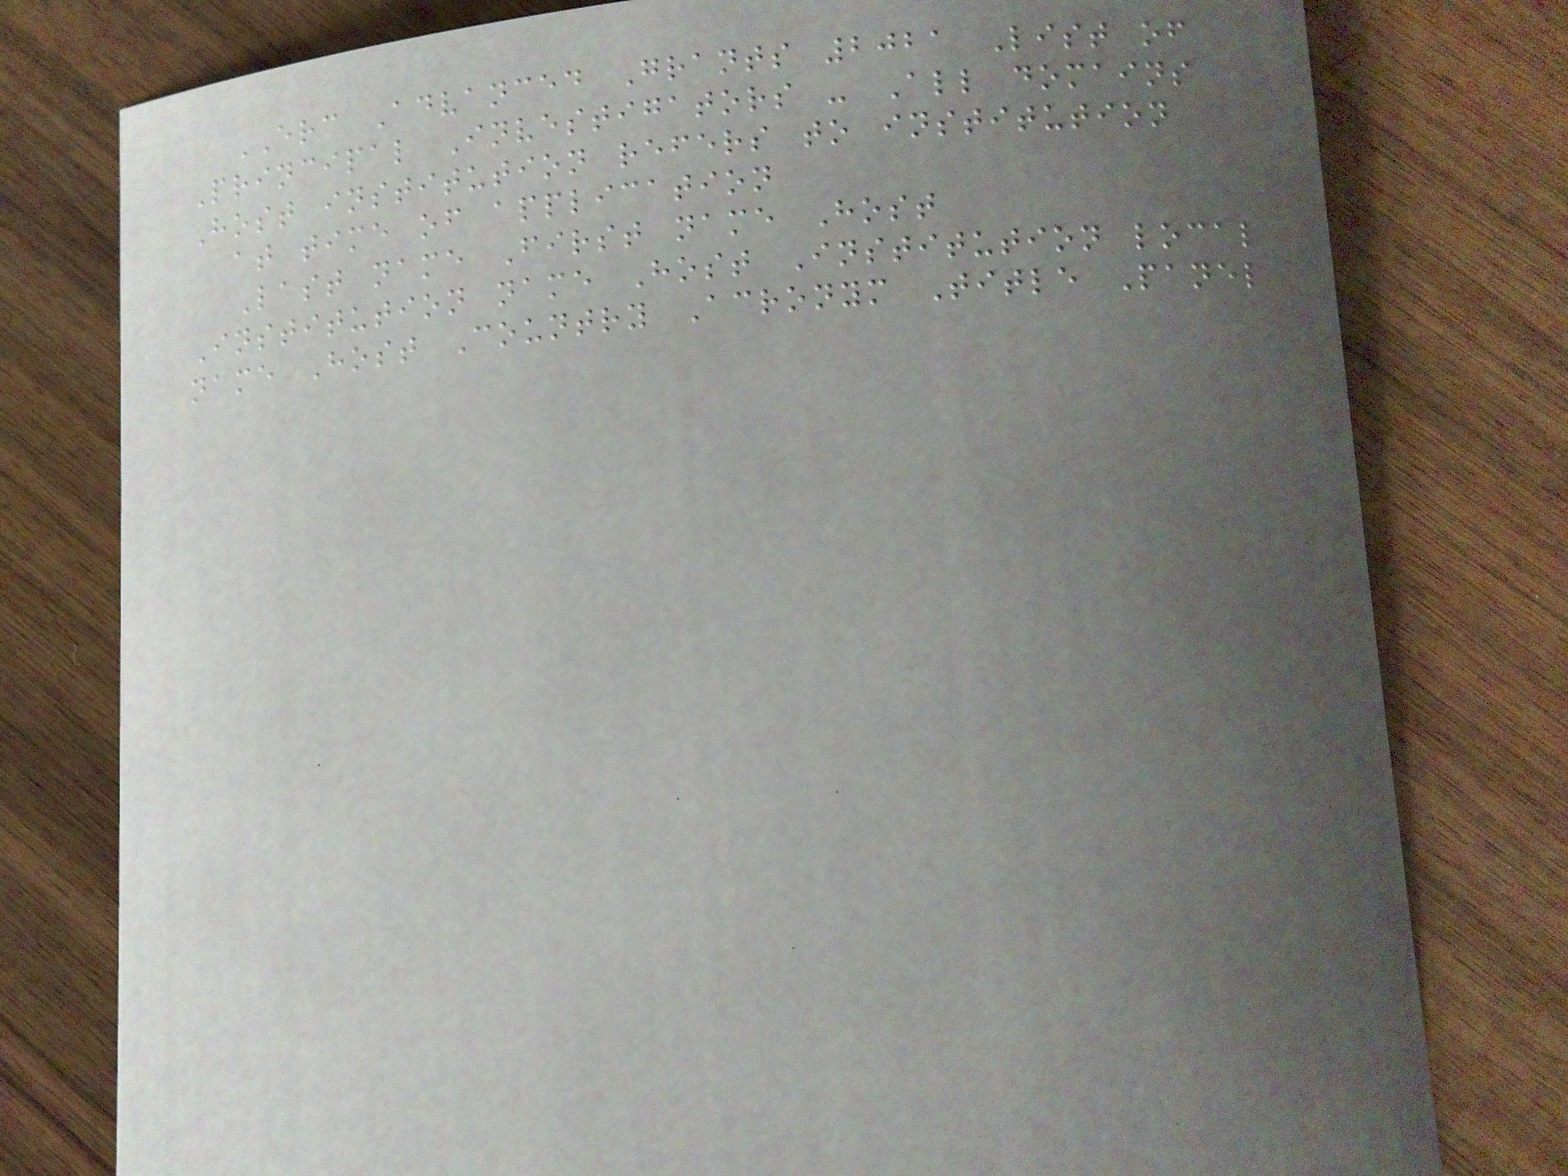ERC Advanced Grants 2021 List of
Principal Investigators - All domains
Host institution refers to institution
at time of application
Last name First name Host
Institution name Host Institution local
name Host Country Acronym Title Panel
